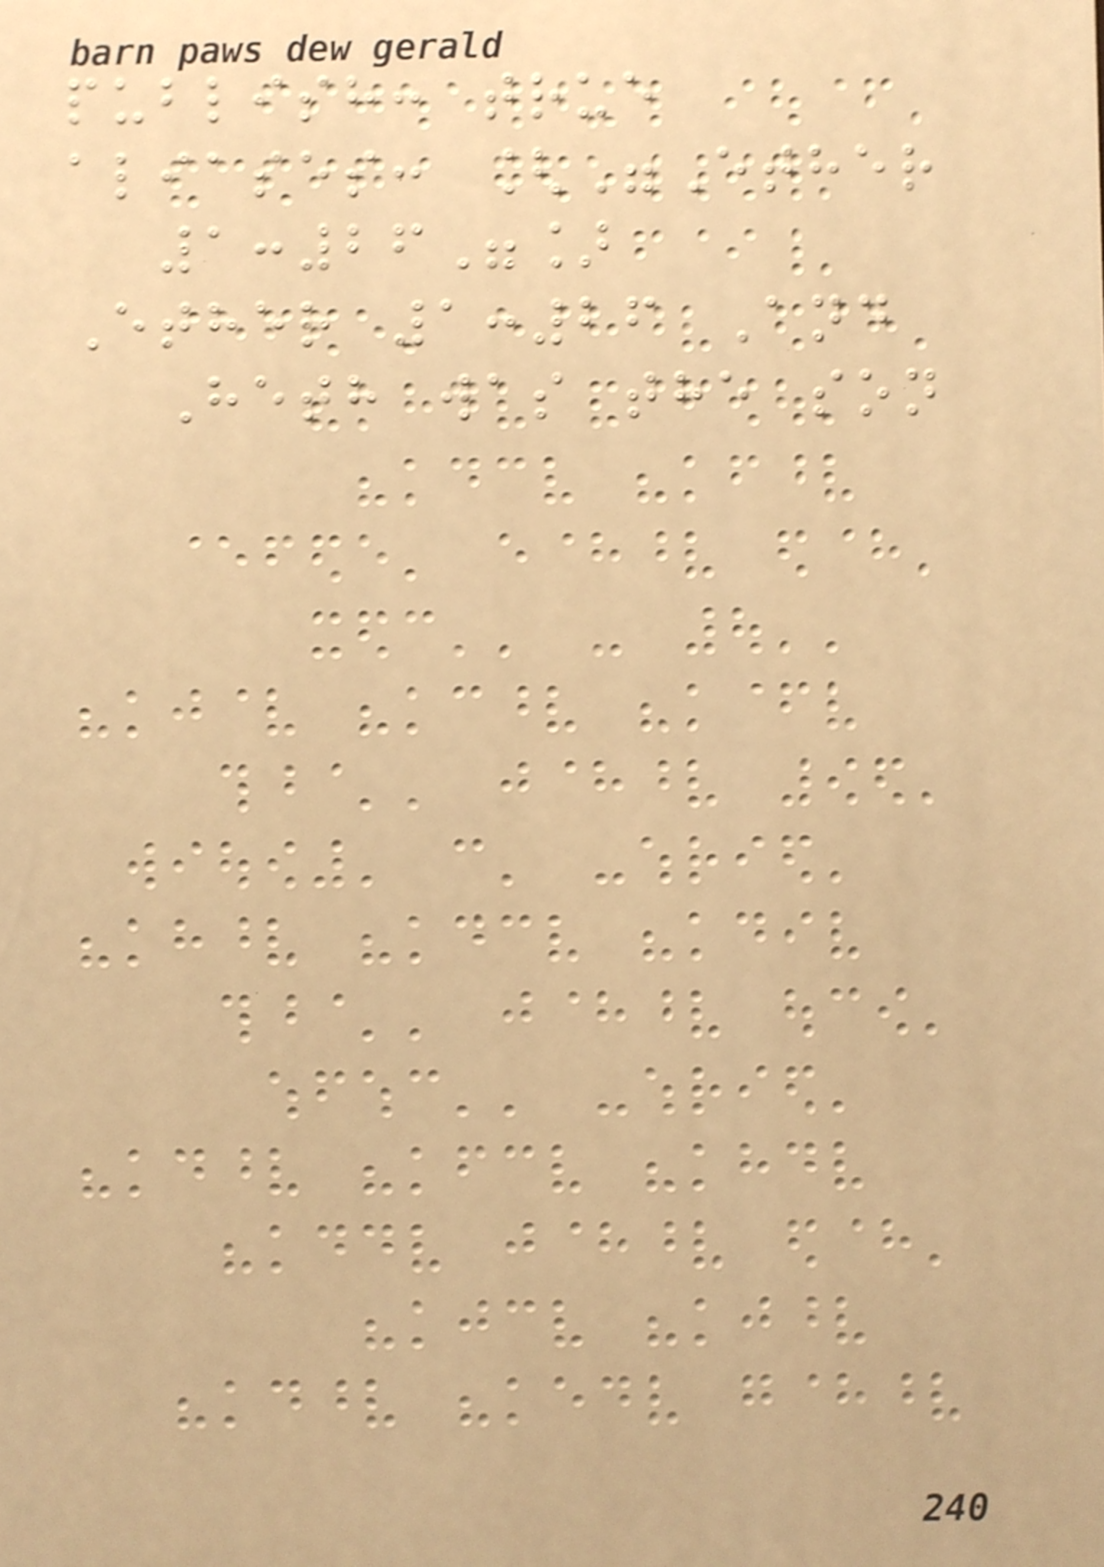publish: true
aliases: ["Ether
1:26"]
Ether 1:26 And
Heth was the son
